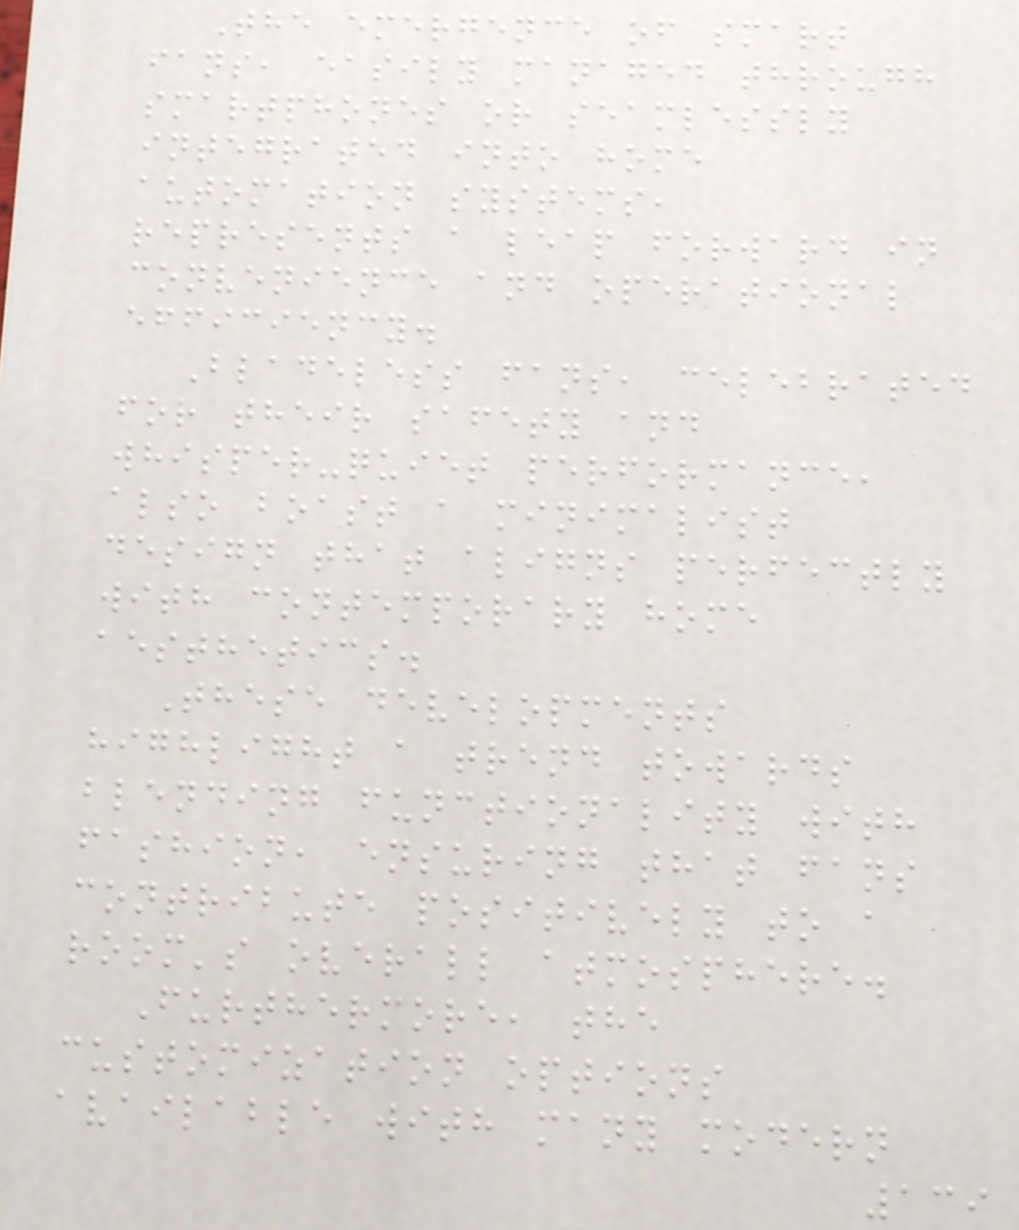The emergence of smart
fans, easily managed through
smartphones or seamlessly
integrated into home
automation systems,
represents a leap forward in
convenience and operational
efficiency.
Bladeless fans, celebrated
for their safety and
whisper-quiet performance,
also boast a minimalist
design that aligns perfectly
with contemporary home
aesthetics.
These developments
highlight a trend towards
blending functionality with
fashion, ensuring that fans
contribute positively to a
room's overall atmosphere.
Furthermore, the
customization options
available with many modern
139
